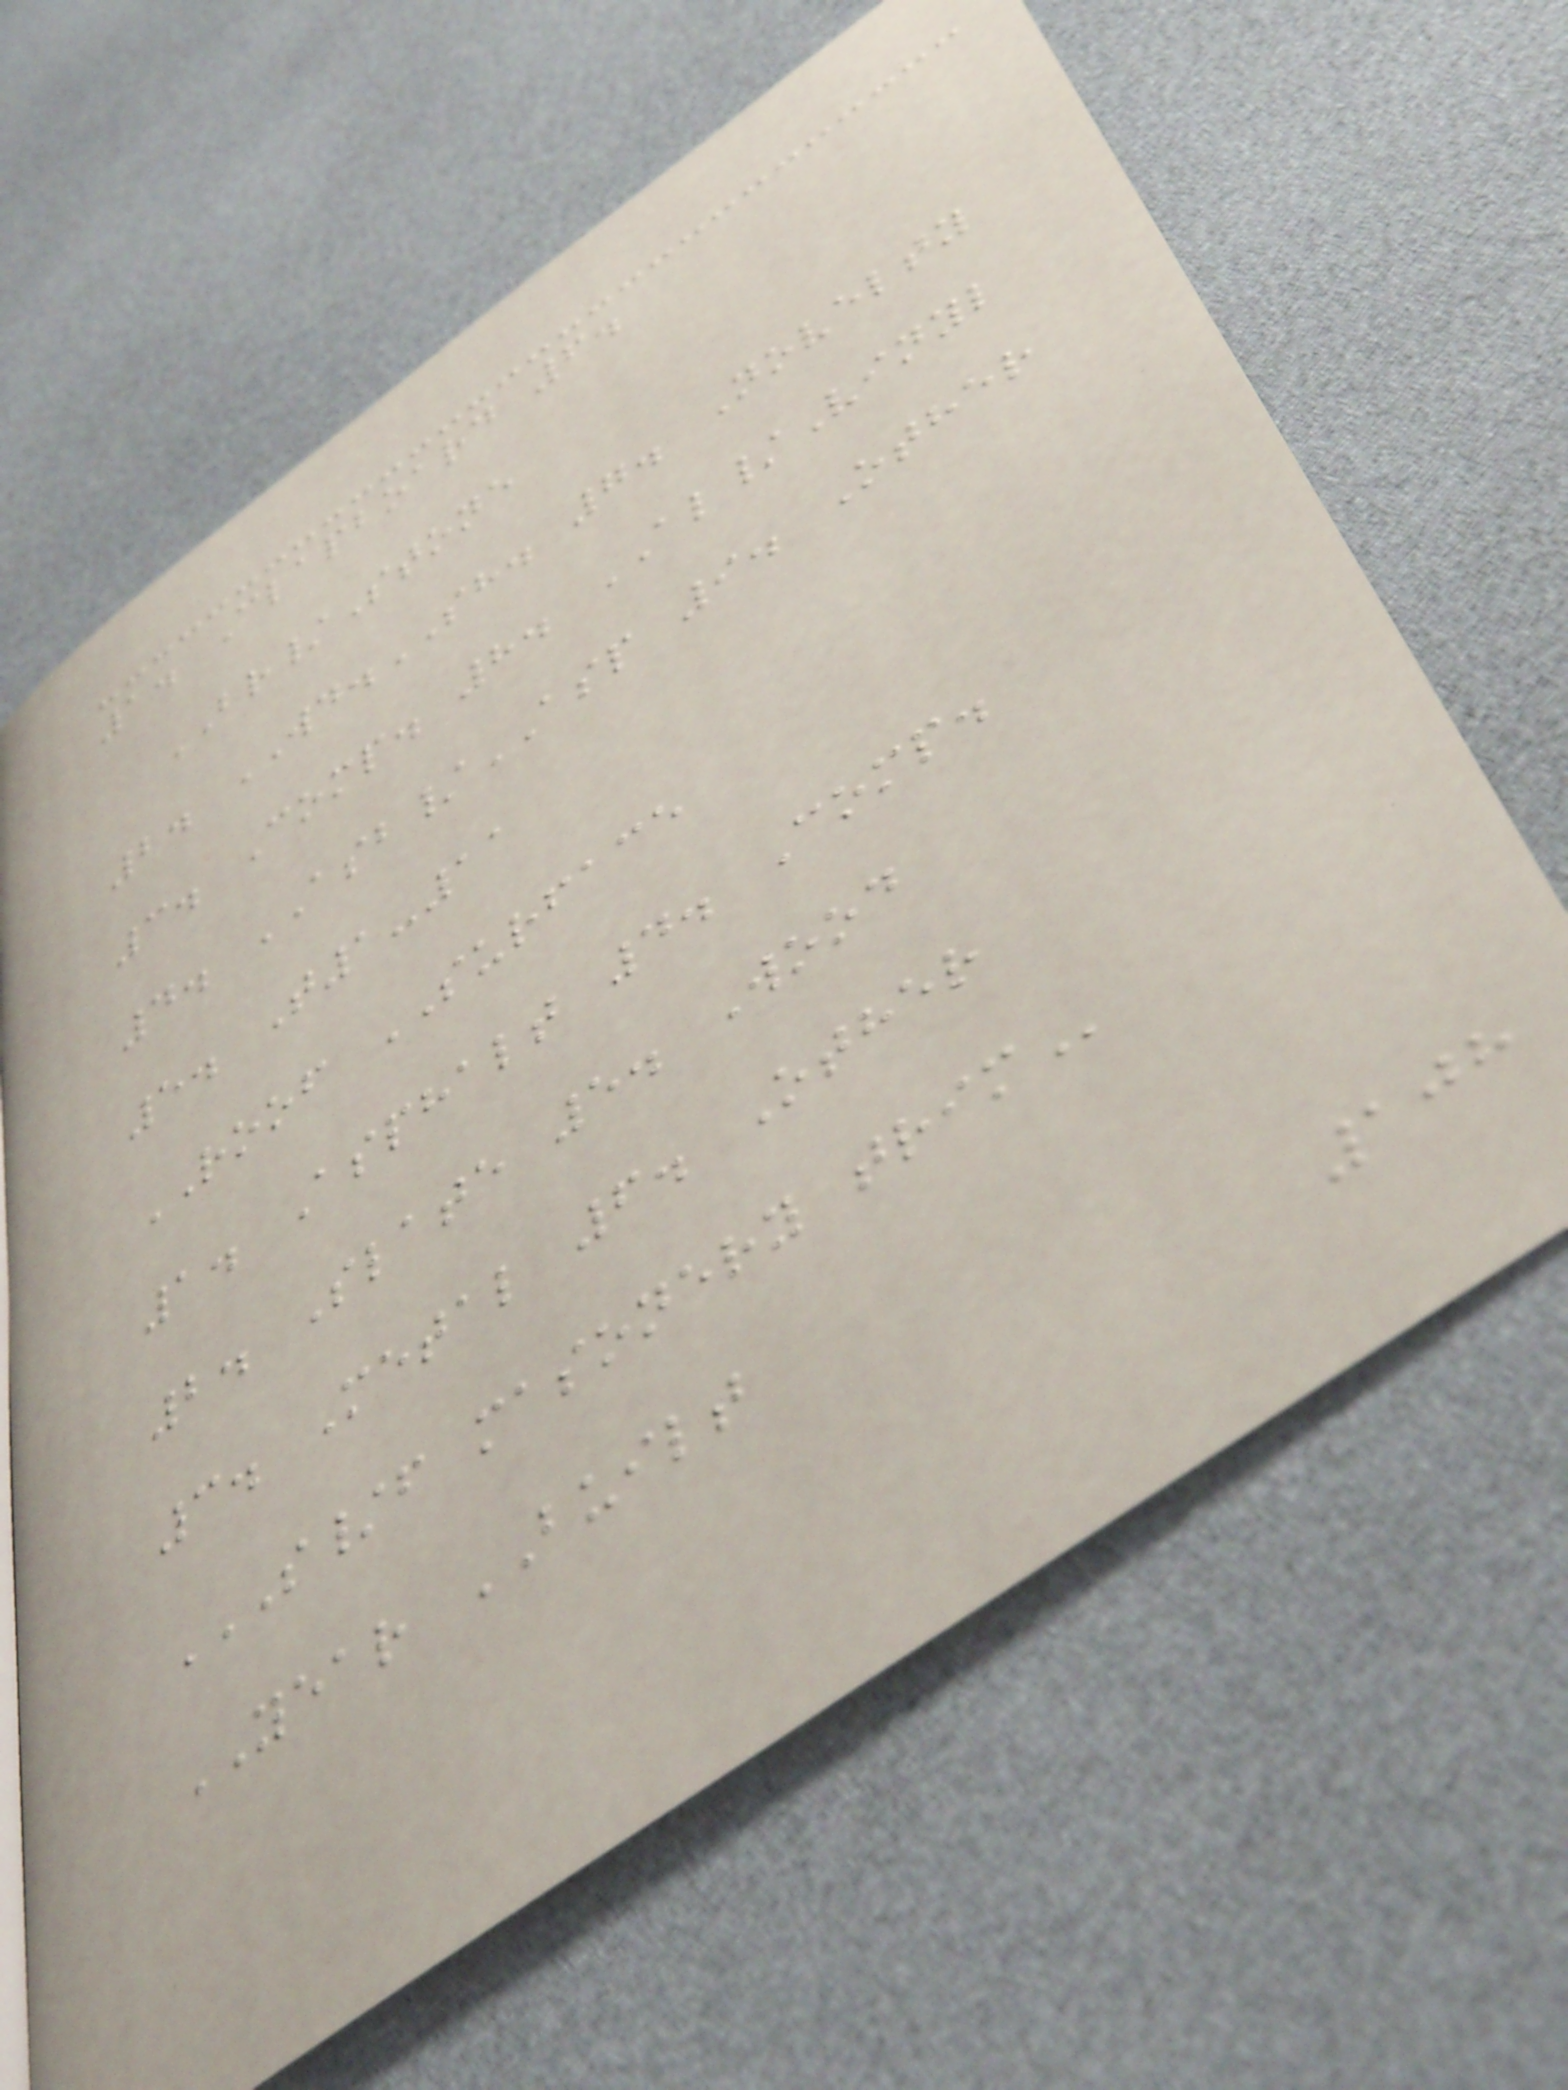1. Clapboard 6.
BR/Stone
2. WD.SH. 7. Novelty
3. Comp. 8. AL/Vinyl
4. ASB/ASP 9. Other
5. T1-11
ROOF SURFACE
1. Asphalt 4. Comp.
2. Slate 5. Wood
3. Metal 6. Other
S/F MASONERY TRIM
YEAR BUILT
108
